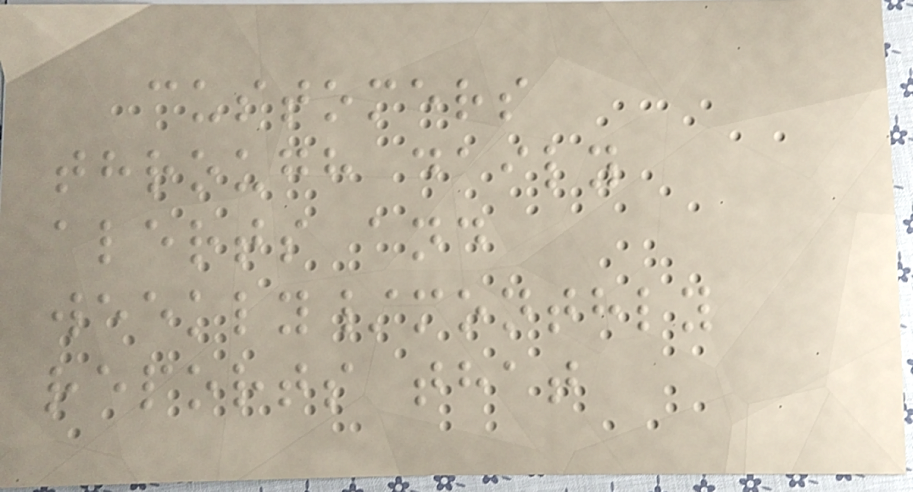customers
through daily
alerts and
weekly/monthly
reports that
